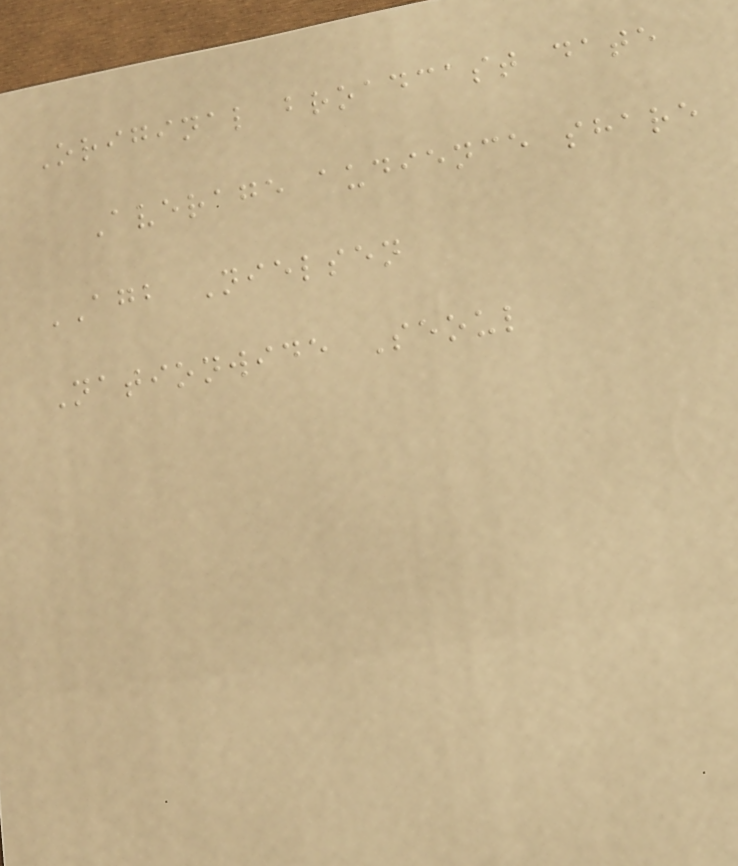Original broadcast date
Average audience share
AGB Nielsen
Nationwide Seoul
